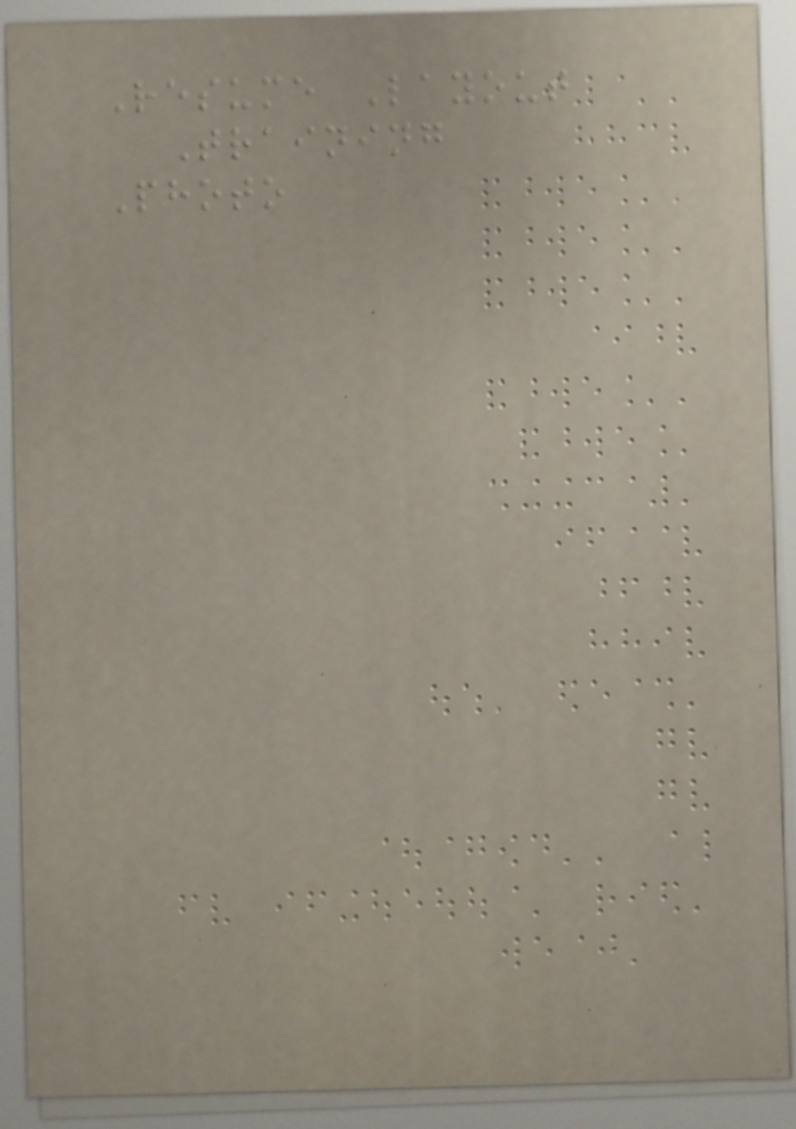Resume Layout
Training
Photo
